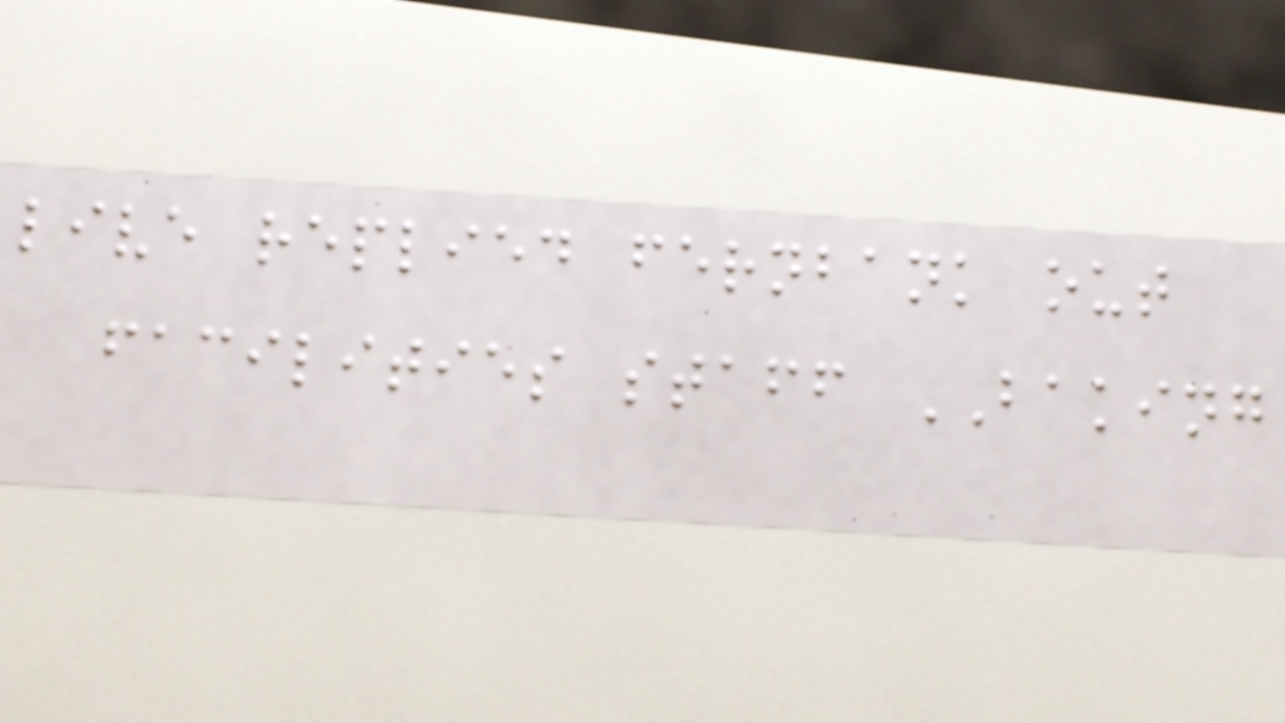live replied fernbank out
facilities staff BAKING
